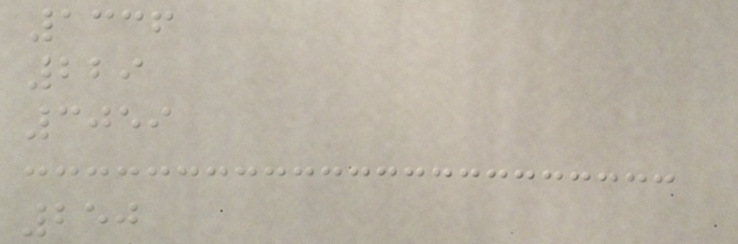1336
229
3059
250
